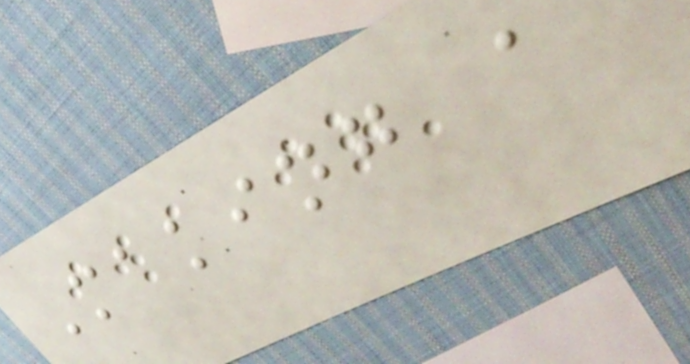Making a
